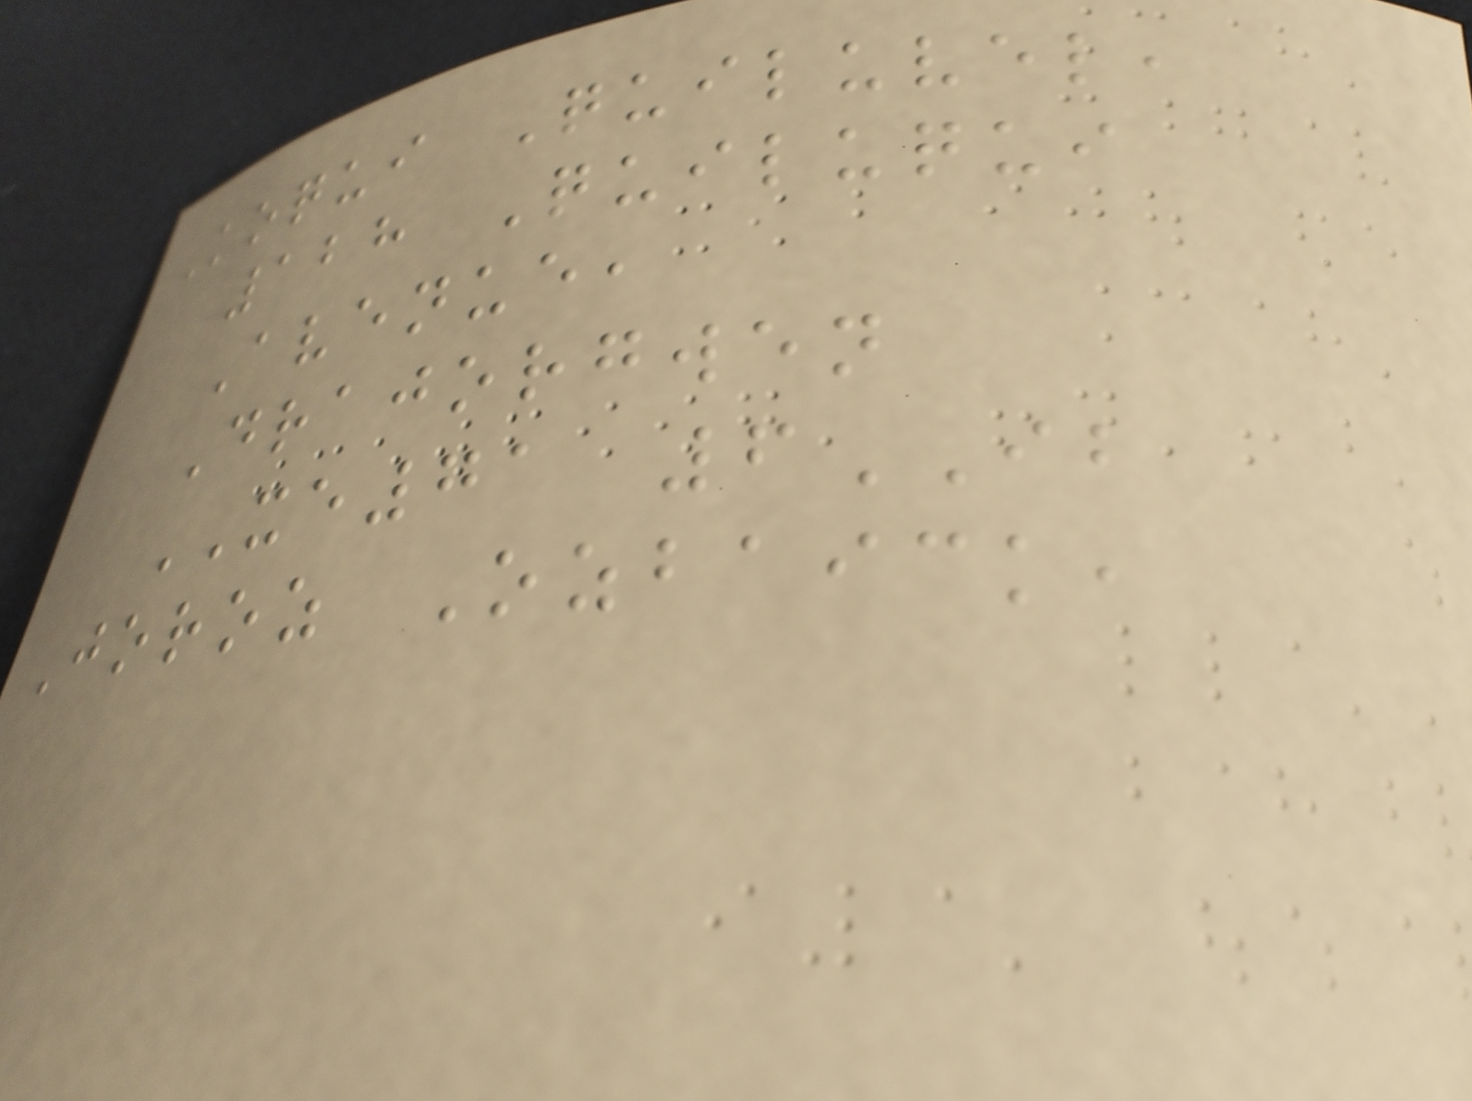Koqui Quiluvel,
128 Quiluqui
Avenue,
Drajorgwen
XE71 6IB
Joroz Ozbaick,
